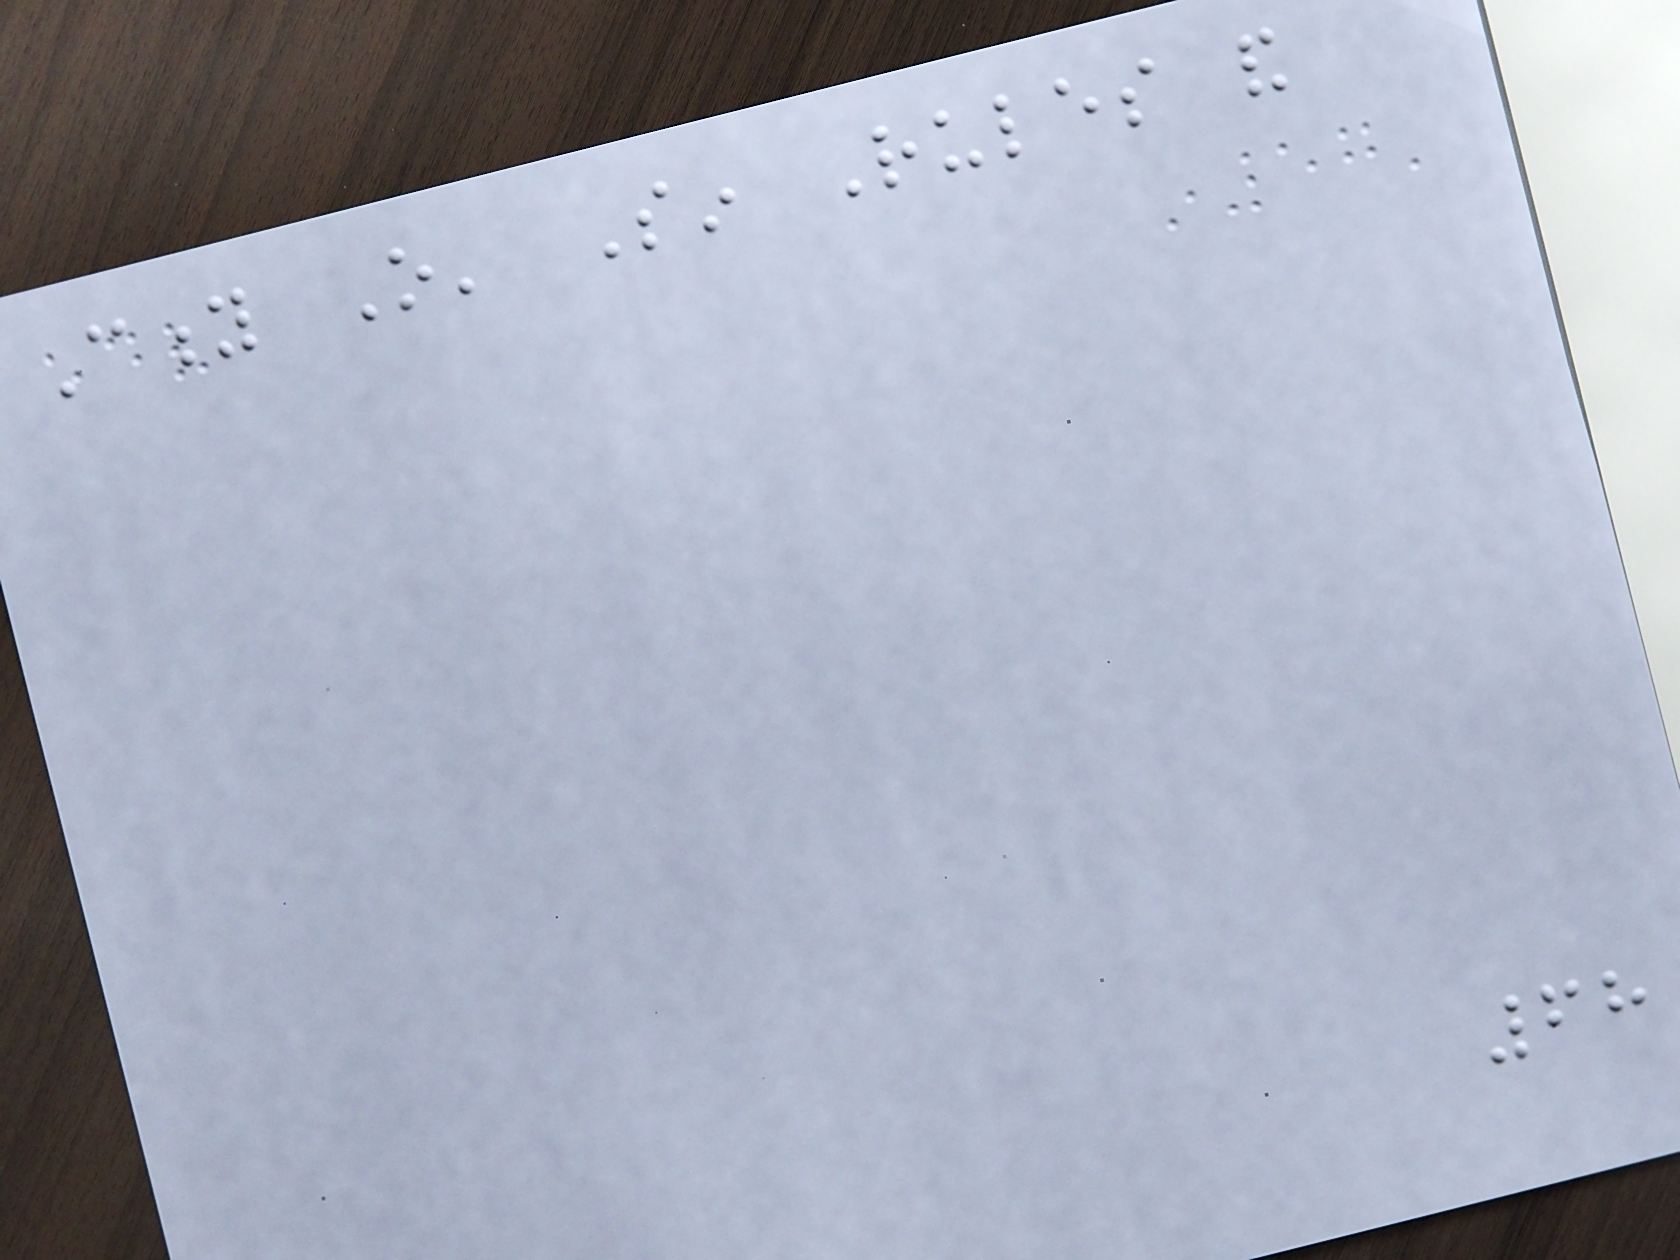City O' Sin Rules and
68
